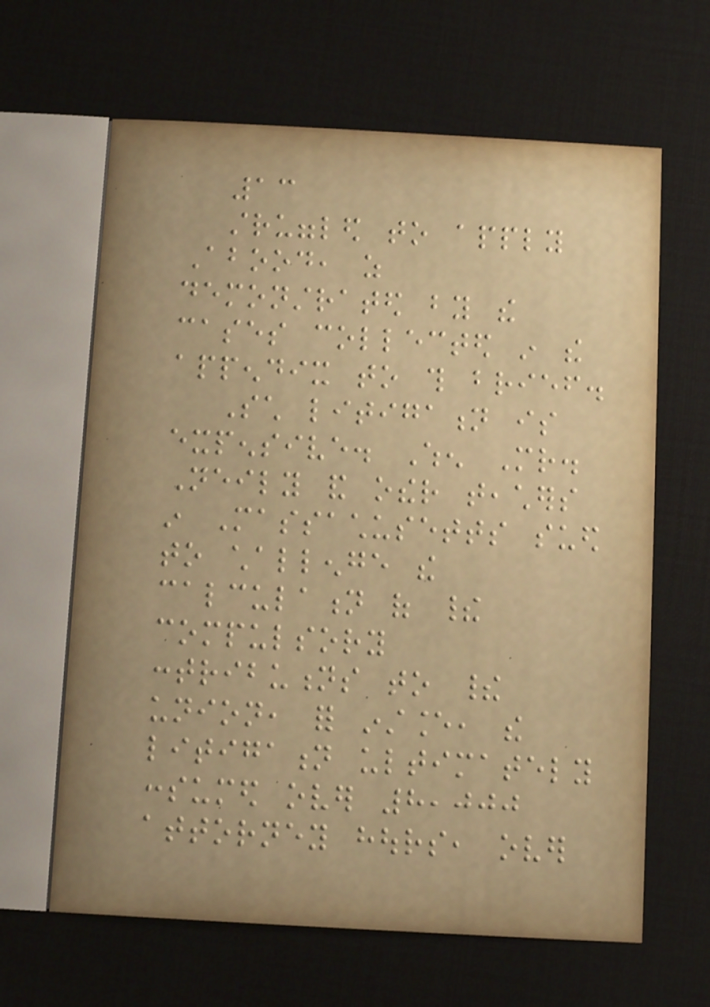13
struggled to apply
Abood, as
demonstrated by the
cases collected in the
appendix to this brief.
Such litigation is
expensive. When Mr.
Neily and other teachers
in Massachusetts sued
to challenge the
calculation of their
compulsory
contributions to their
union, for instance, the
litigation ultimately
consumed over 8,000
attorney hours, over
